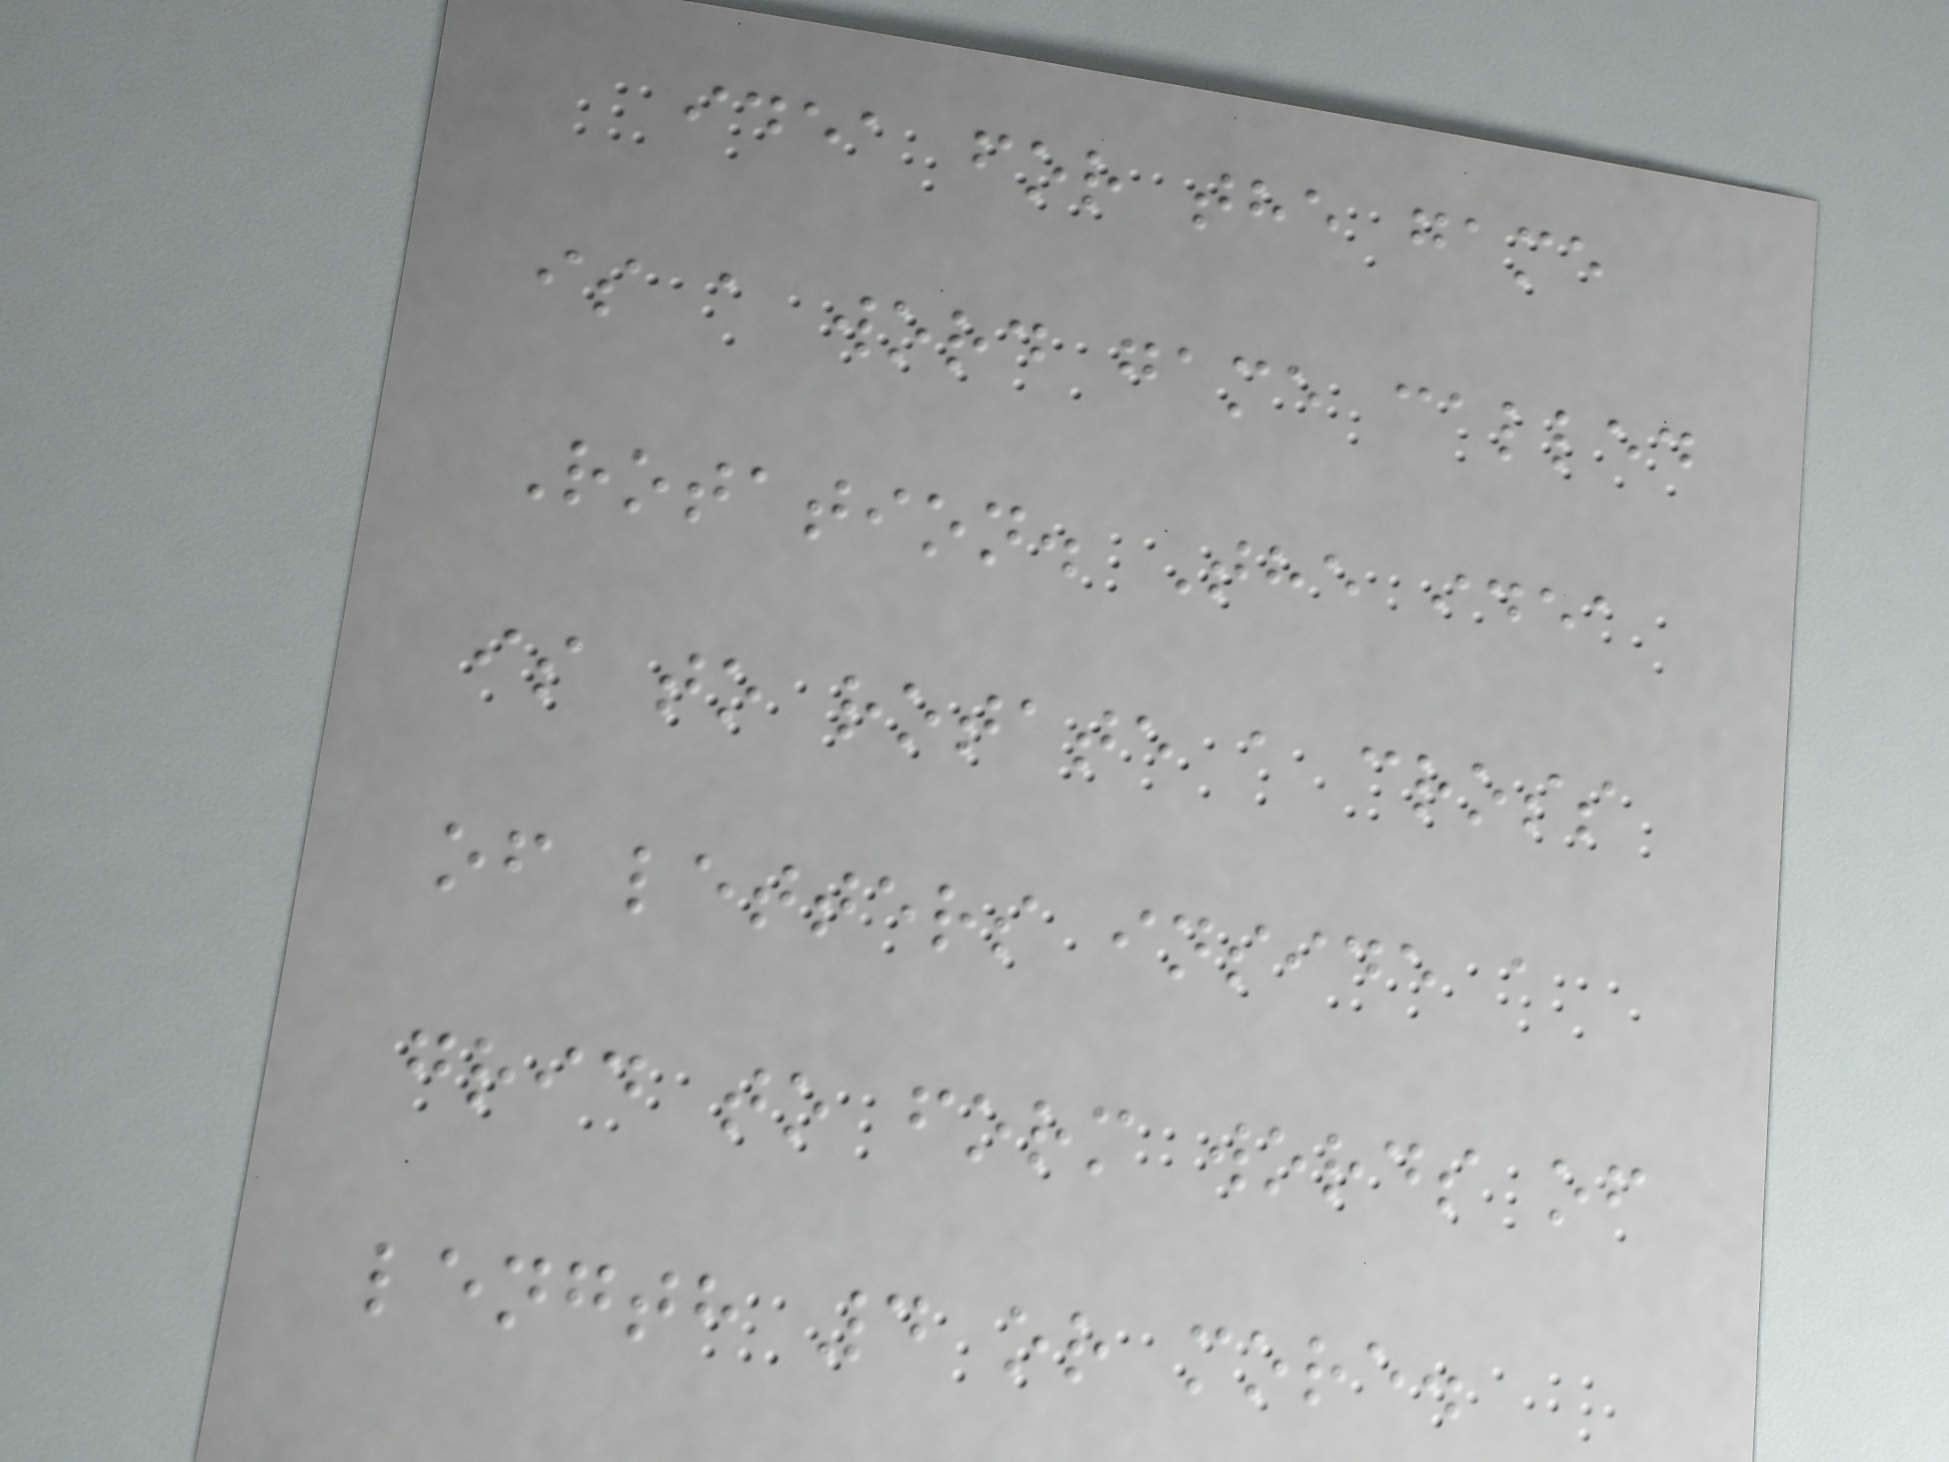idea for the game
is a word game called
Rotation. The idea
is to rotate a cross
of letters inside a
grid to form words of
length 4 or more.
